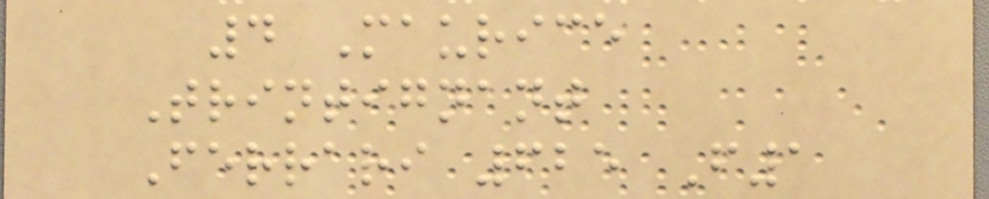4 Maurice
Trintignant
Ferrari 625 F1
